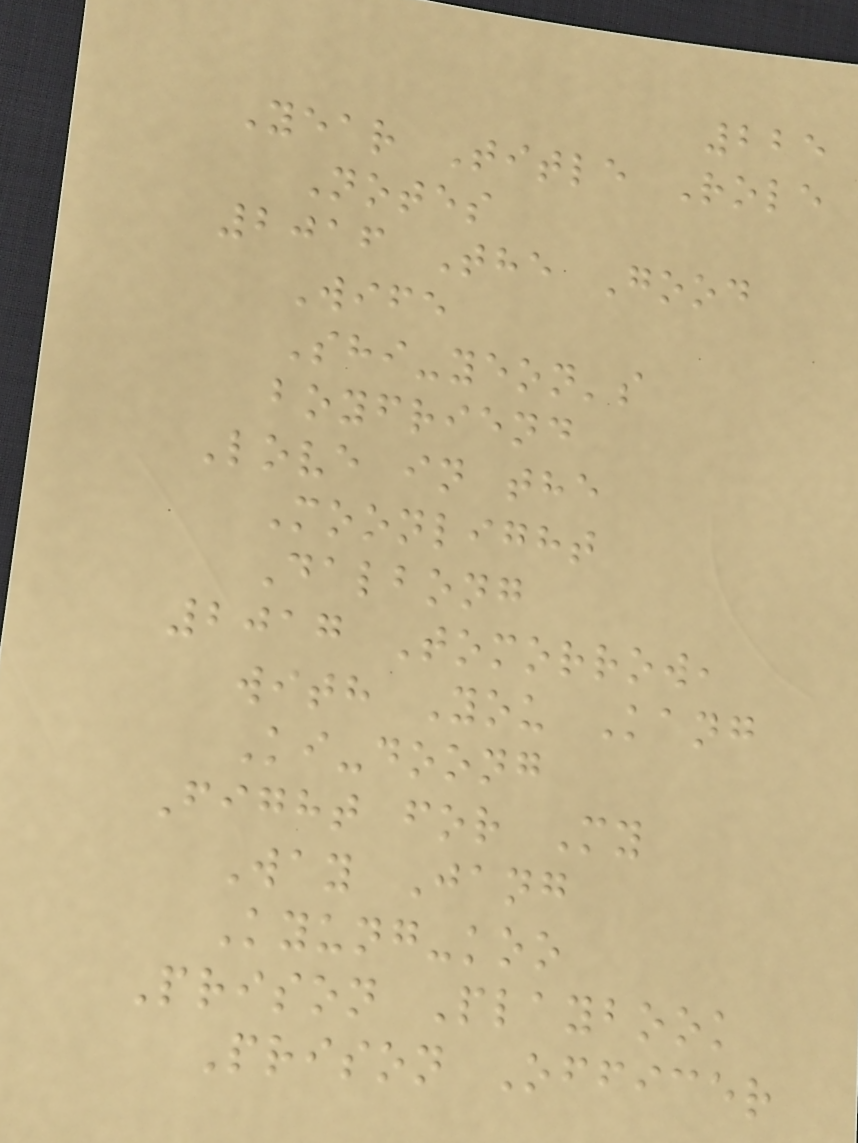225
Year Title Role
Notes
2016 The Good
Wife
Shi-yeon's
boyfriend
Love in the
Moonlight
Dalbong
2017 Tomorrow,
with You Kang
Ki-doong
Fight for My
Way Jang
Kyung-koo
Prison Playbook
Prison Officer
